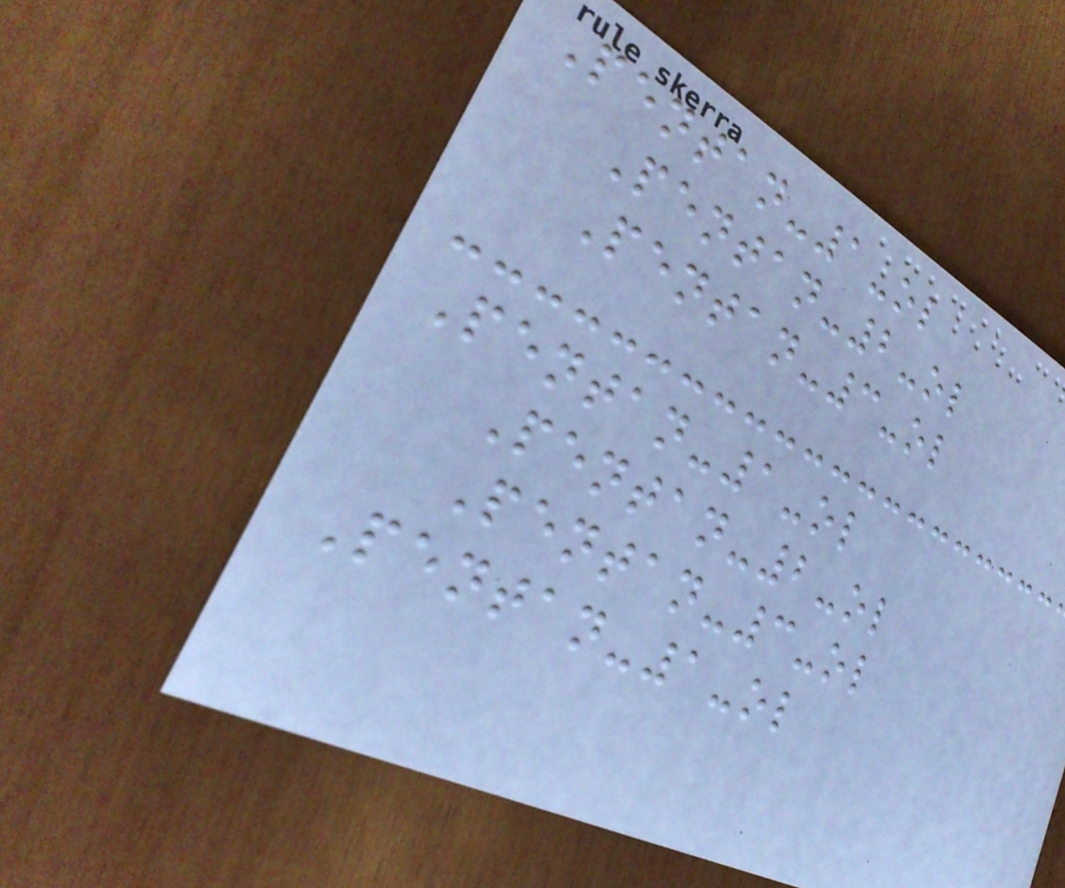Pentan-1-ol
Pentan-2-ol
Pentan-3-ol
Pentan-1-ol
Pentan-2-ol
Pentan-3-ol
Pentan-1-ol
